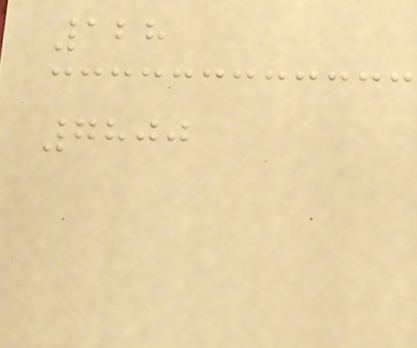128
7800
